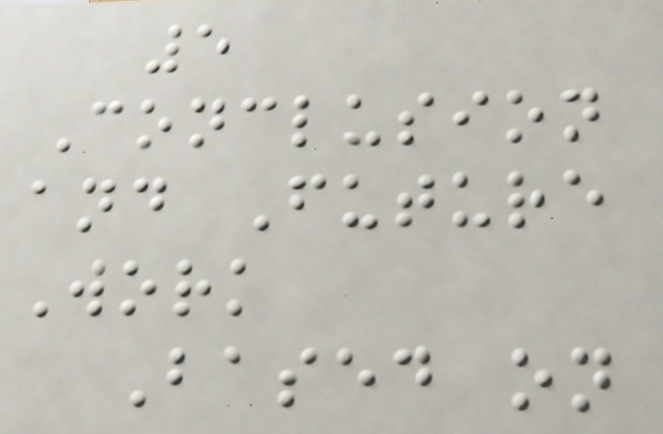5
Conclusion
and Future
Work
Based on
